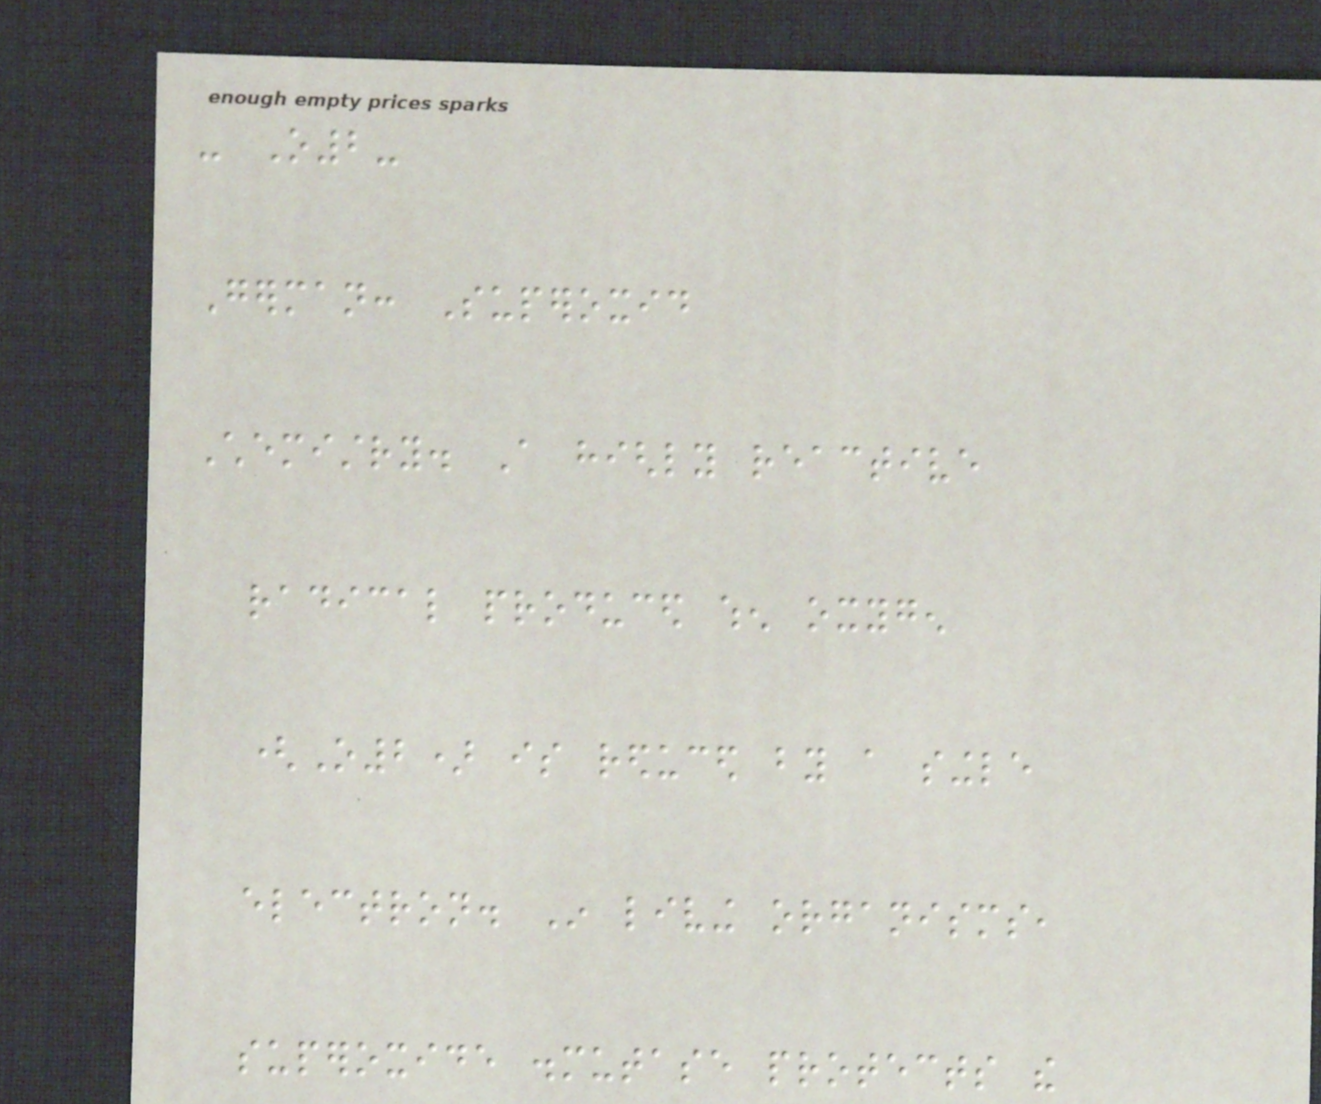- O2-
German: Superoxid
Chemistry. A highly reactive
radical produced when oxygen
(O2) is reduced by a single
electron. In living organisms,
superoxide dismutase protects the
